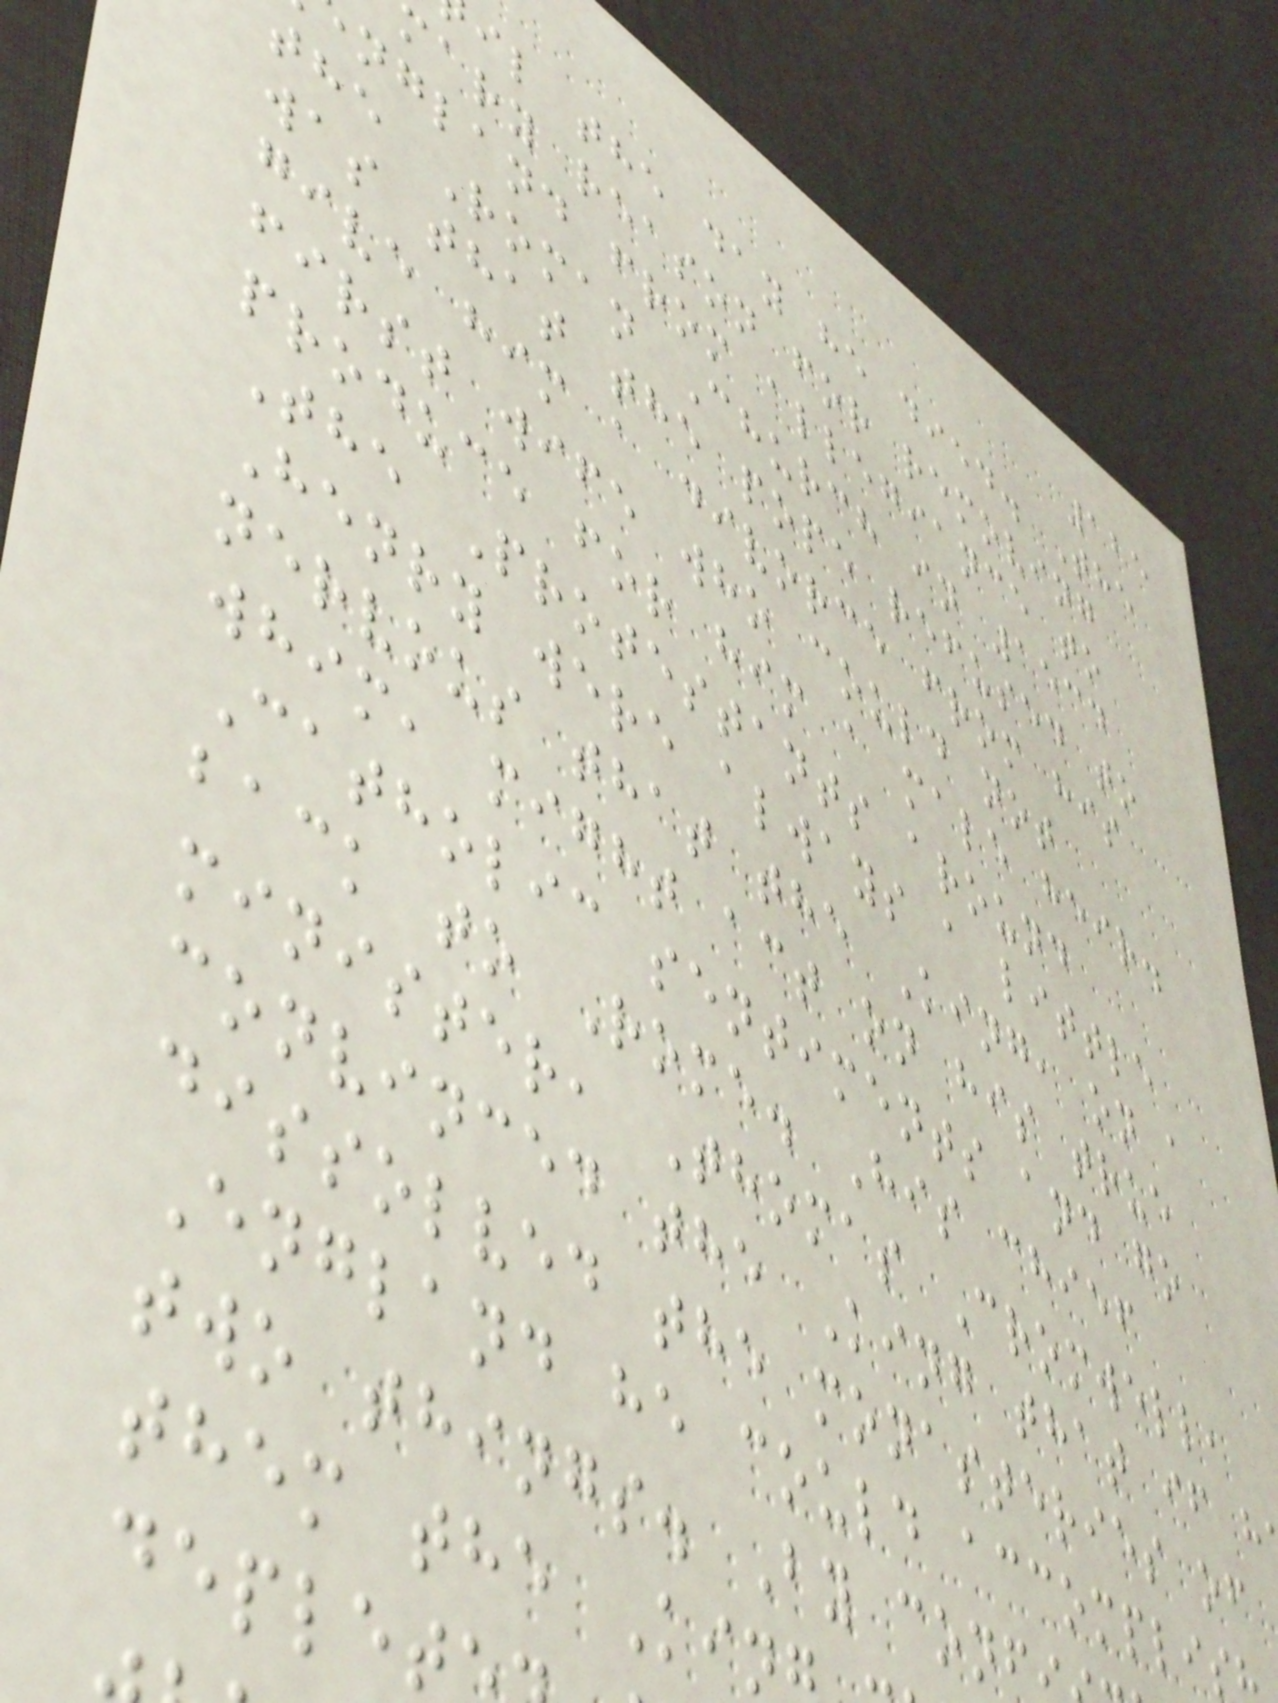125
il the day he died. The
mary reason for removing
ngland from allegiance to
the Roman Church in 1534
was that the pope refused to
give him a divorce from his
first wife who could not
produce for him a male heir.
The Protestants around
Henry were always a little
nervous that the King, on a
whim, might act on his true
Catholic sentiments and go
back to Rome. His chief
minister, Thomas Cromwell,
convinced the King that if h
dissolved the monasteries of
England he could accomplis
two things. By conf
them the Kin
